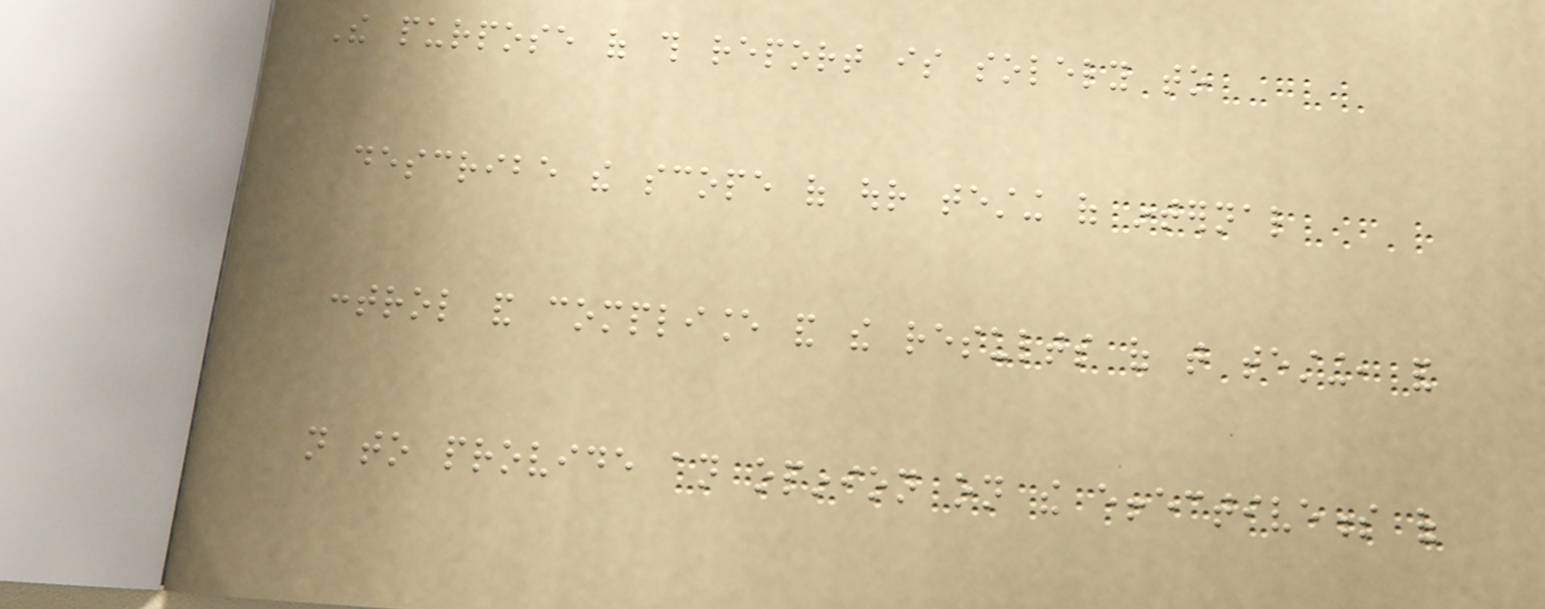The purpose of this report is solely to
describe the scope of our testing of internal
control and compliance and the results of that testing, and
not to provide an opinion on the effectiveness of
